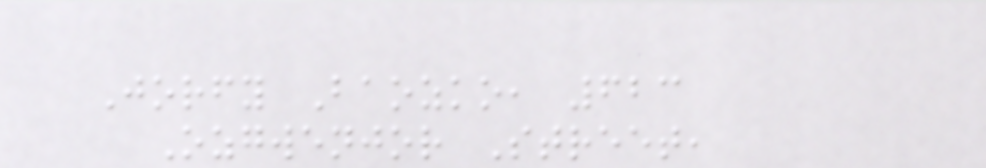Jorfy Baozko, 623
Ozgwenjor Street,
